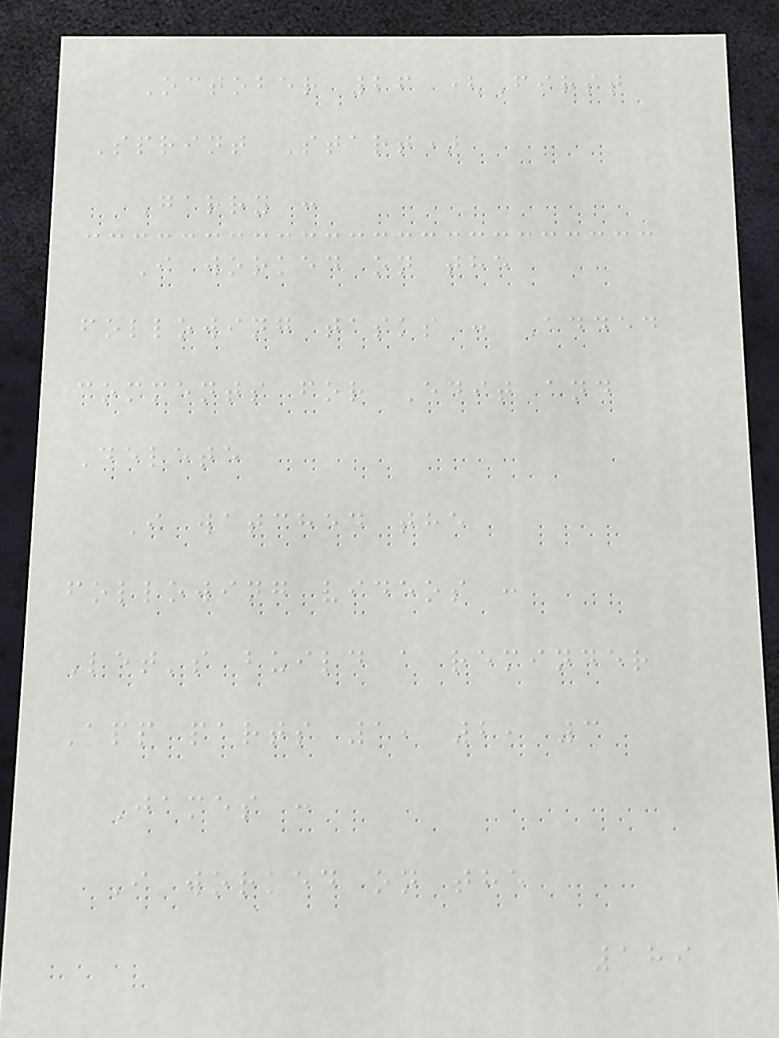October 26 (First
Sprint Start)
Garry :
I worked on the
following tasks : Added
comments for Edit and
Delete
I watched the
following videos :
Let's build a reminder
App parts 1, 2, 3
James :
I worked on the
189
